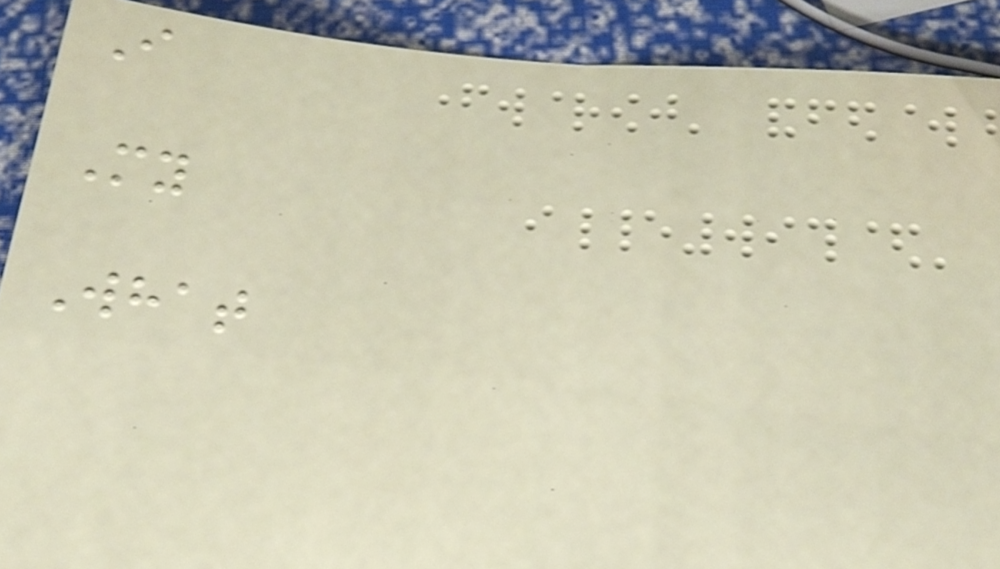I
My
What
